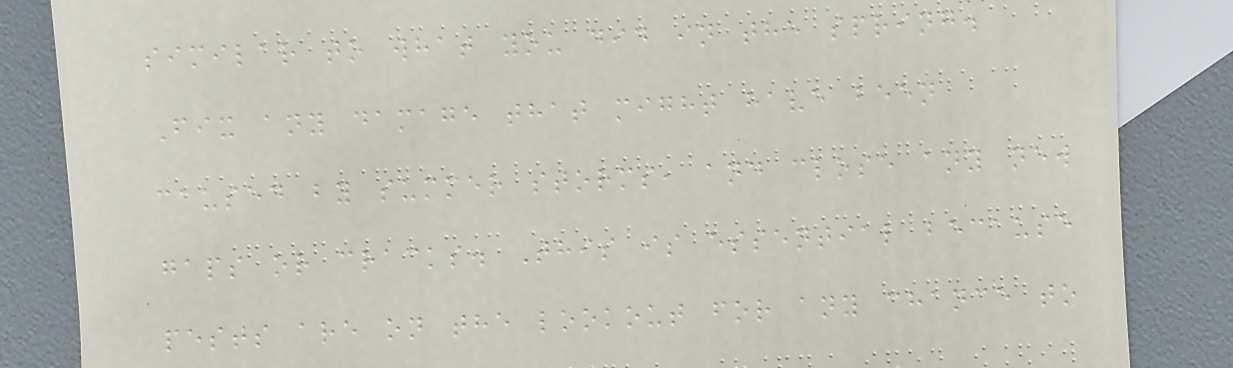similar to what you did in the spring.
Fix any damage that might have been
caused by summer storms, and close any new
gaps or cracks. This is essential because
pests are on the lookout for any chance to
